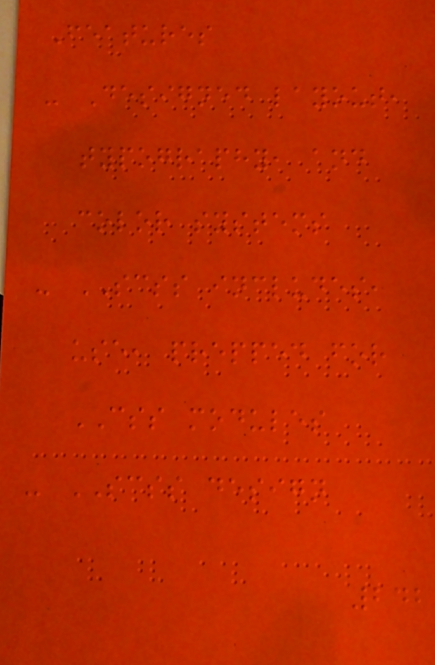Features
- Designed layout,
typography, and
color systems
- SCSS includes,
use, prepped for
CSS modules
- SCSS design
242
